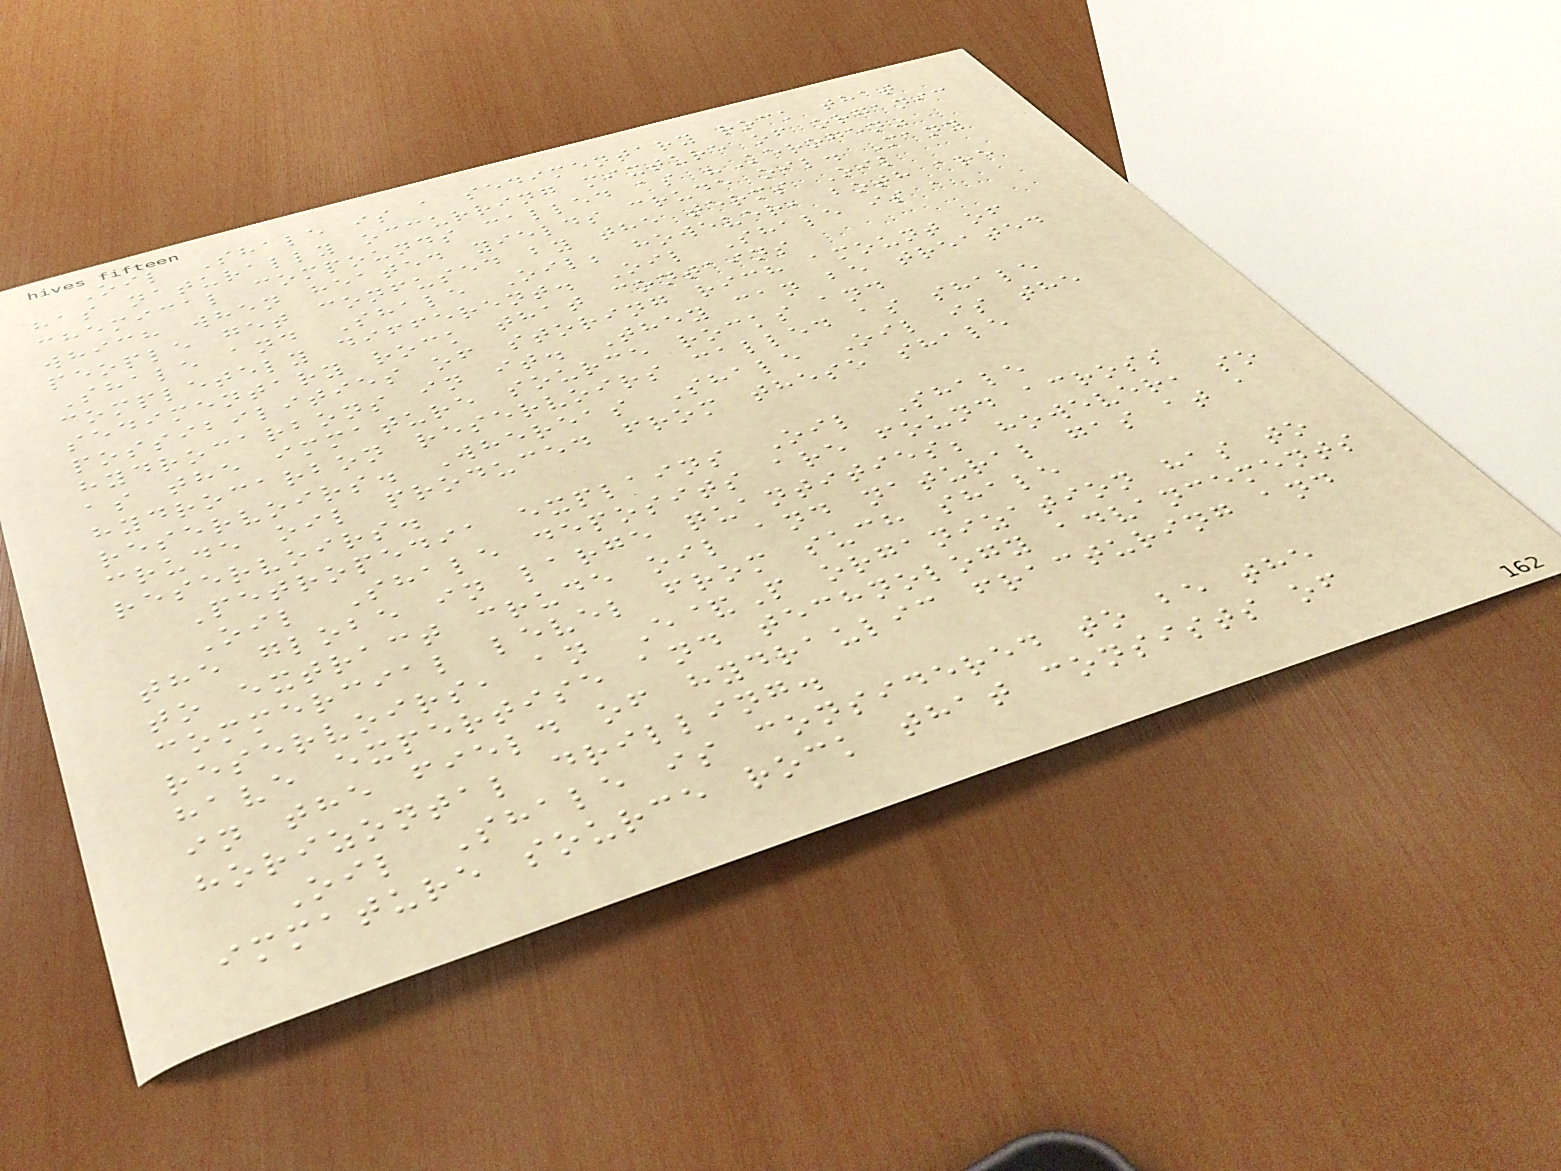Oil Shale is a sedimentary rock that
has naturally occurring mixture of organic
chemical compounds called as "Kerogen"
which when heated yields crude oil. Many
people get confused by the terms Oil
Shale and Shale Oil; however, both are
completely different. Oil Shale is a
sedimentary rock that contains
possibilities of storing rich amount of
hydrocarbons in it. They can be treated
as the immature source rocks and
hydrocarbon reservoirs called as shale
reservoirs. Whereas Shale Oil is the
crude oil produced from these shale
reservoirs.
Petropedia explains Oil Shale
Oil Shale deposits are found across
the globe in large quantities; however, so
to extract crude oil and natural gas at a
commercial level from such shale
reservoirs, an E&P organization has to
have expertise and technology advancements
in the field of hydraulic fracturing and
horizontal drilling.
Oil Shale is considered to be the
immature source rock that consists of
